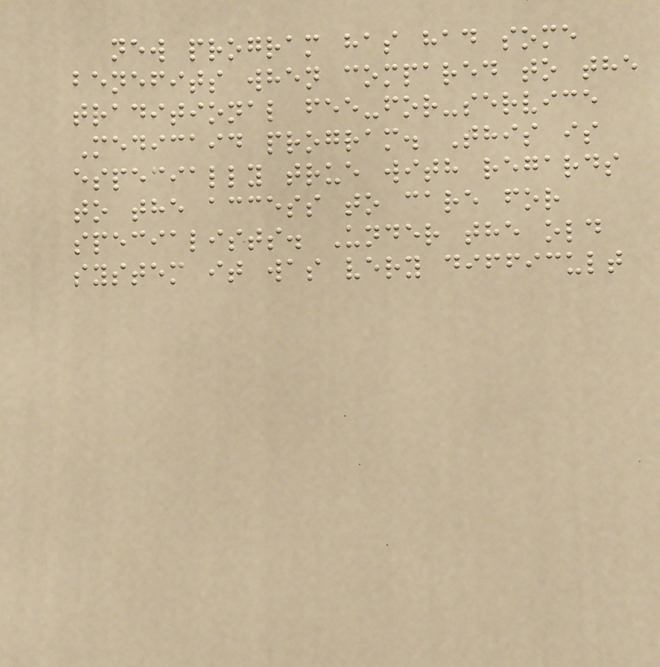new program has had some
benefits when compared to the
traditional fee-for-service
Medicaid program. This is
especially true with regards
to the access to care for
specialists. Under the old
system it was very difficult
